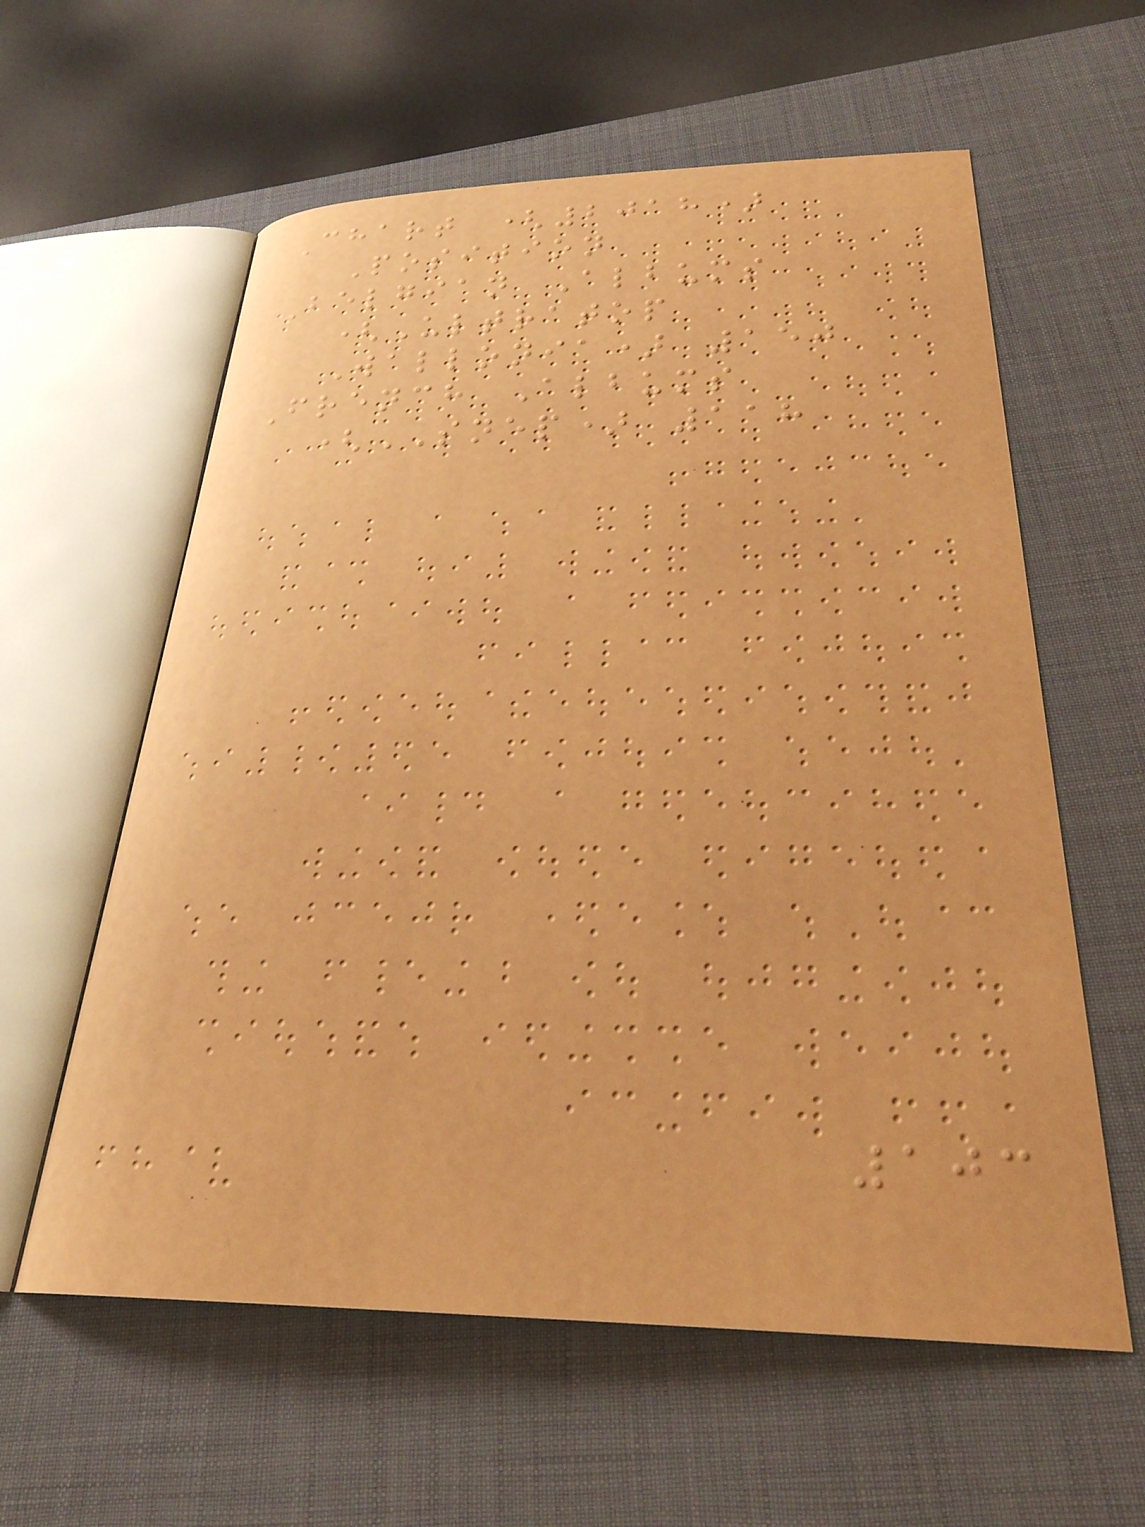Chart (2018)
Position
Belgian Albums
(Ultratop
Wallonia) 150
French Albums
(SNEP) 118
103
